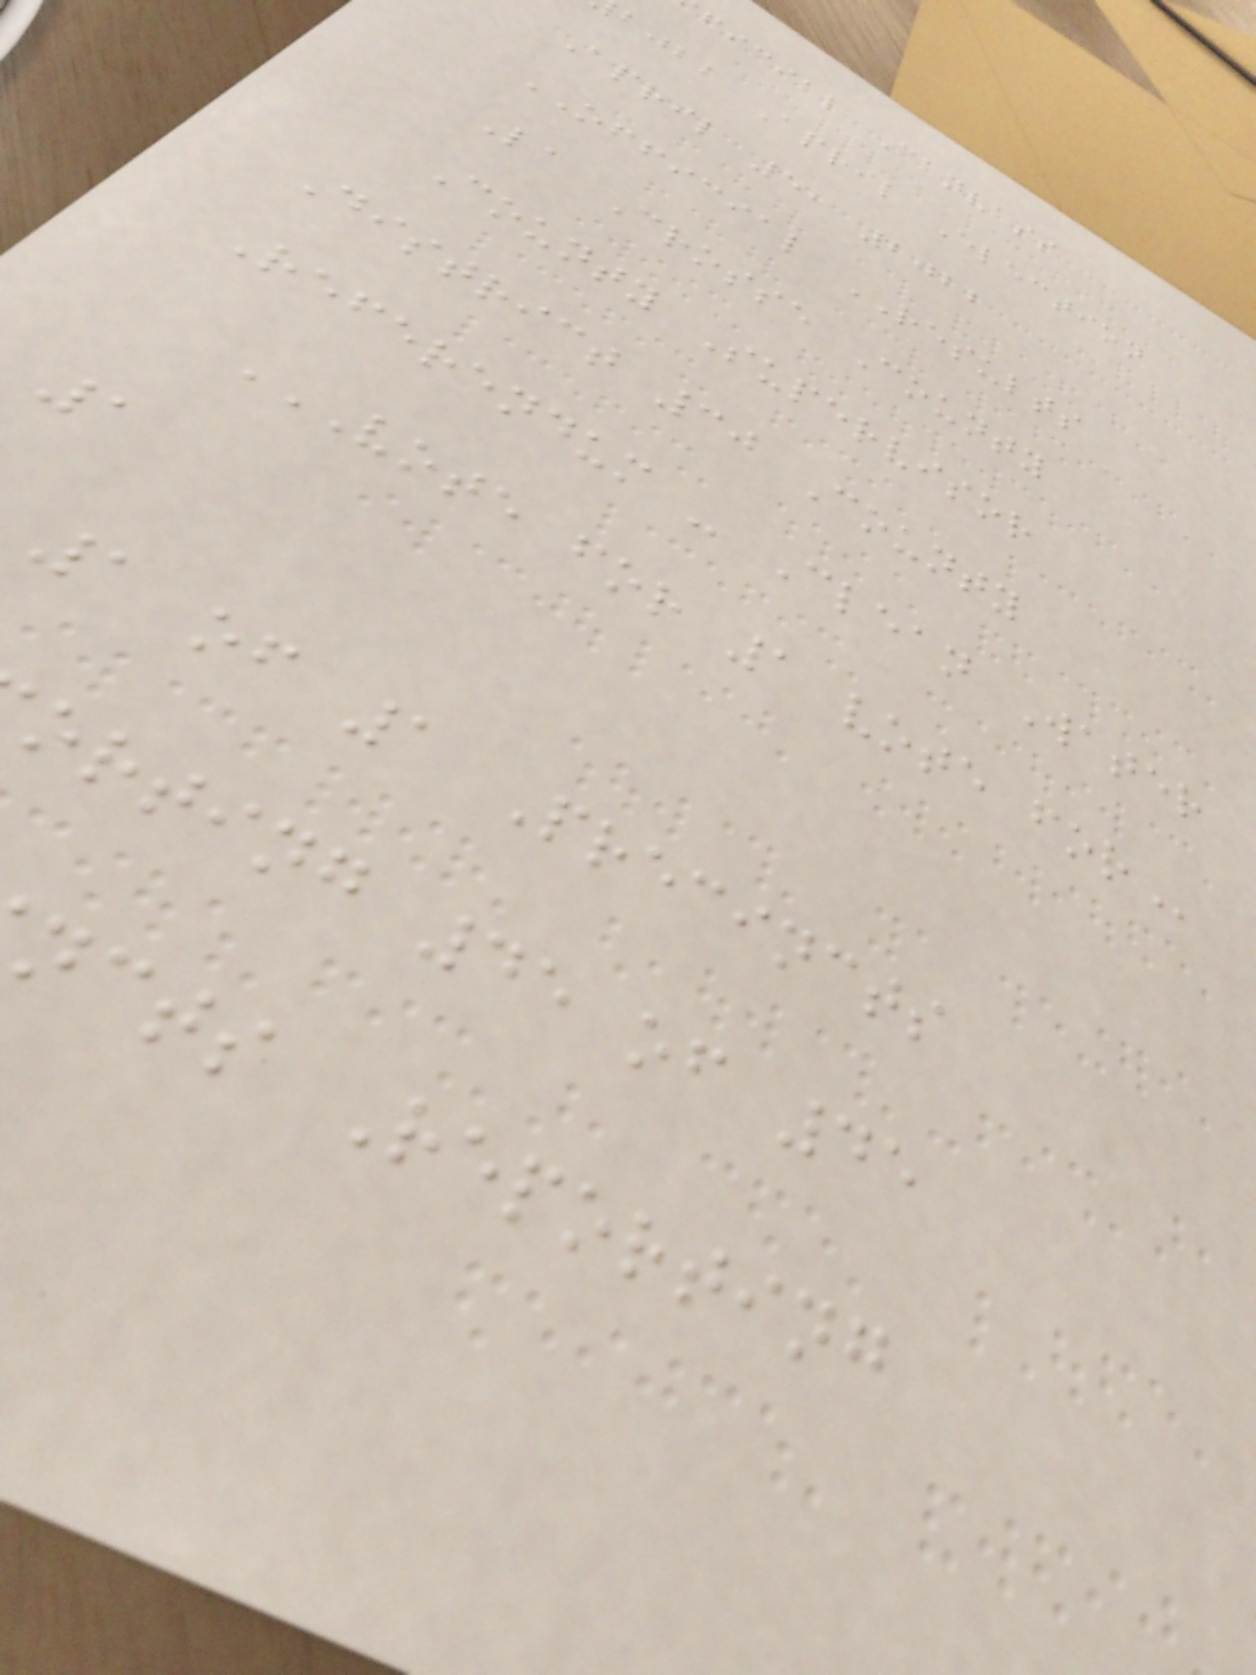ficial Canvass
bjbb April Election
April 5, 2022
OFFICIAL RESULTS
La Crosse County
County Supervisor
District 30 County
Referendum - Clean Water
VOTE FOR 1 VOTE FOR
1
1 of 1 Precincts
orting 45 of 45
ncts Reporting
